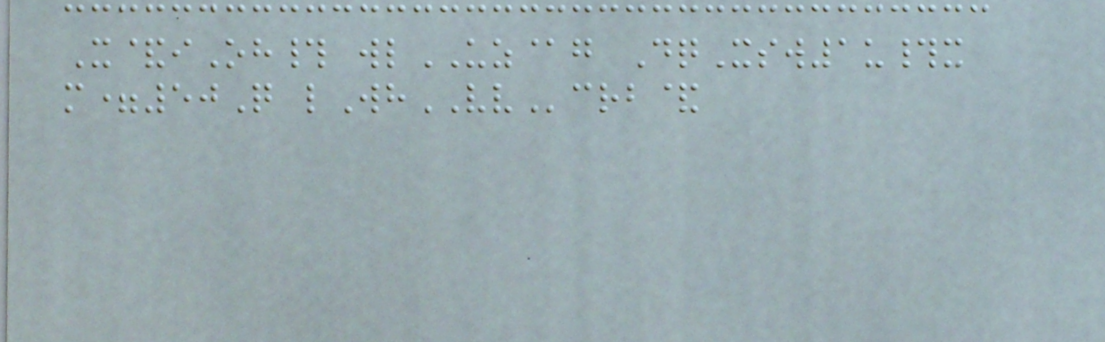X&iOh# wlUZ@g DqXsw1u#x
m=50Q lWhVVcrb&
